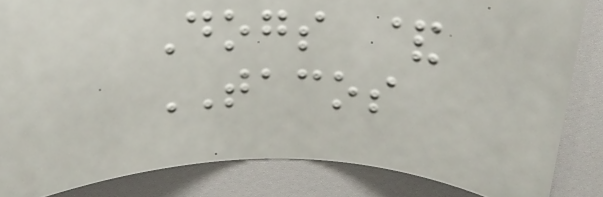Dogs &
TACOS
